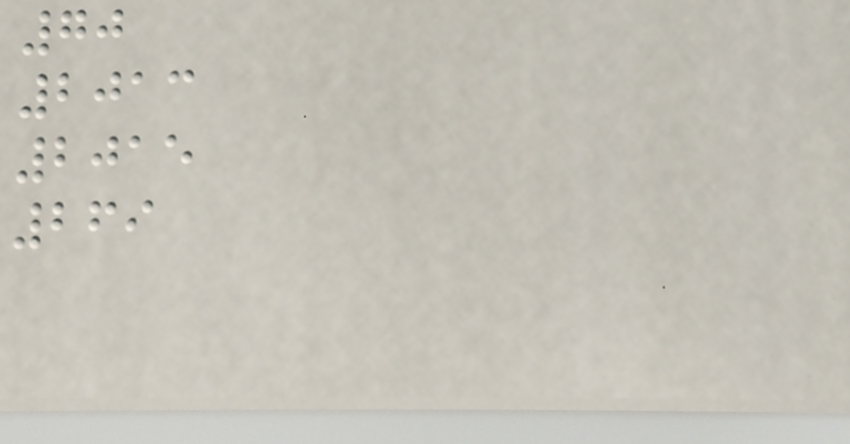70
2013
2015
269
